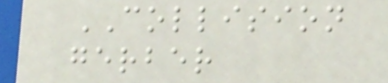COLLISION
gerber
